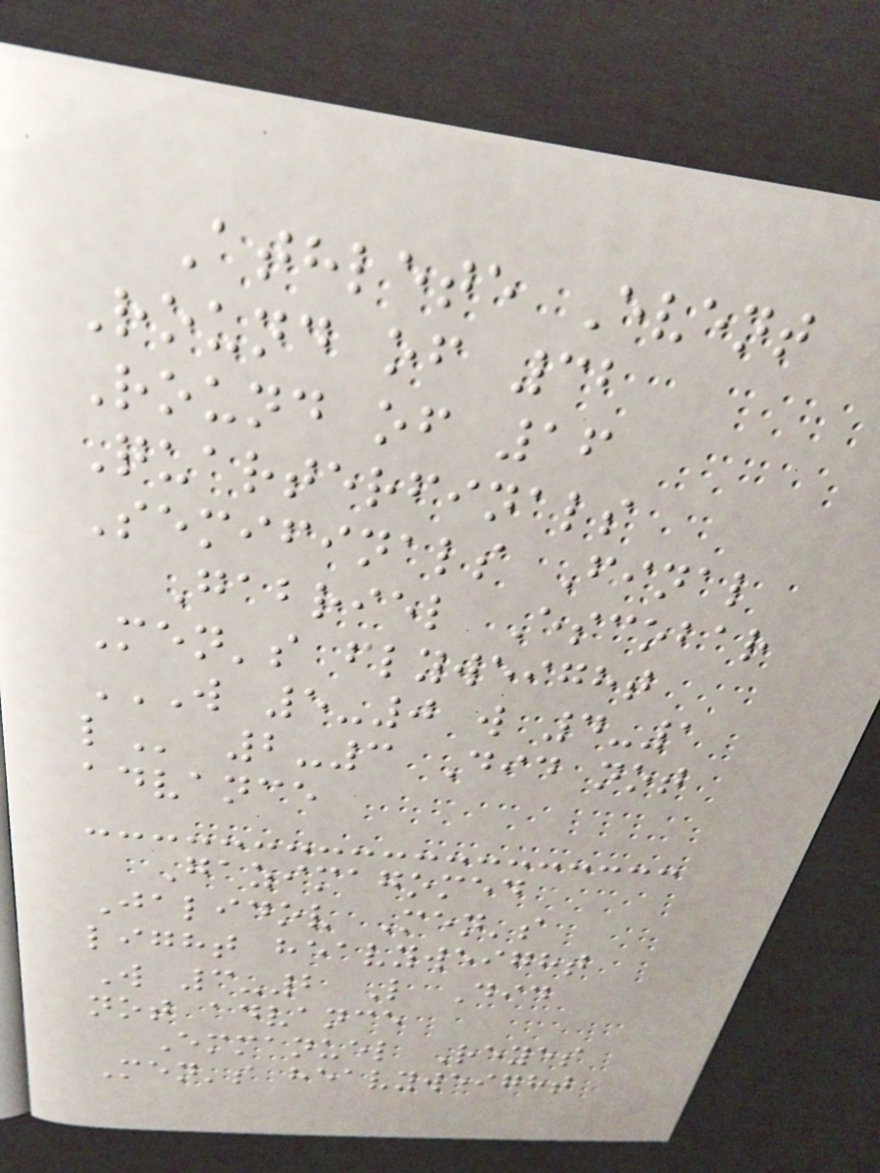Athlete Event
Round of 32
Round of 16
Quarterfinals
Semifinals Final
Gabriel Escobar
Men's flyweight
W 5-0 W 4-1
L 2-3 Did not
advance
Gazimagomed
Jalidov Men's
light heavyweight
W 3-2 L Did
not advance
Emmanuel Reyes
Men's heavyweight
